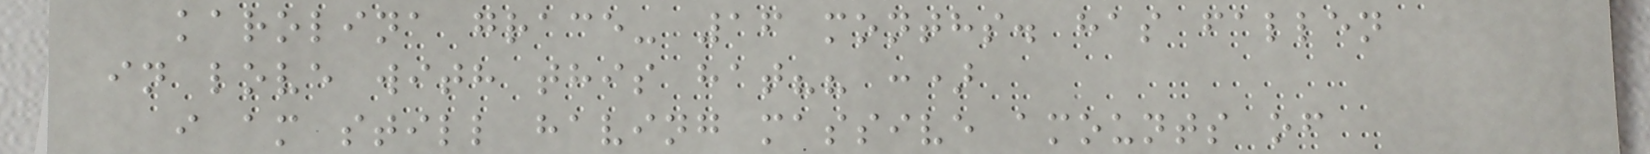karolina grace- 16 months. has fallen
in love with this hat?? :)
i am still having massive amounts of
